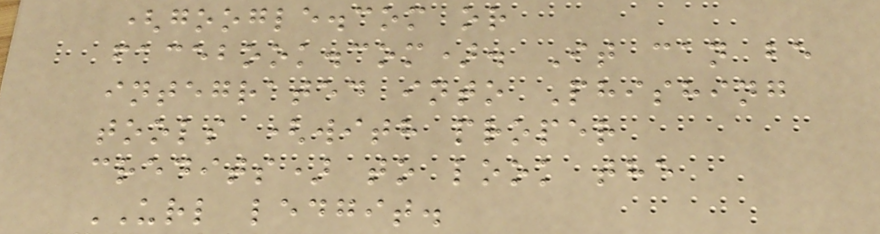(google.com or
facebook.com). It can be
integrated into Phishing
tools (with proper
credits) to look the
URL ledgit.
